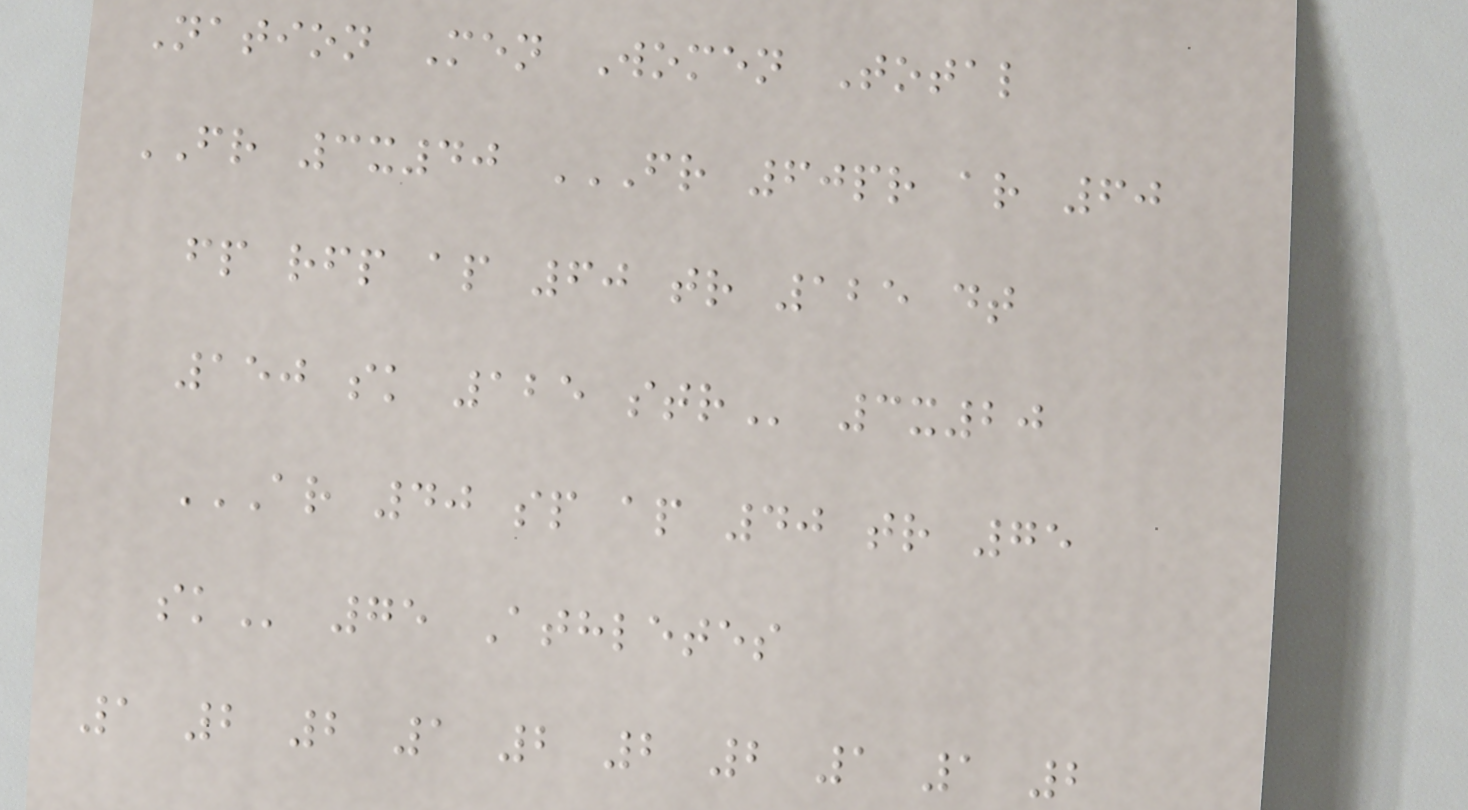Nation Men Women Total
FR 3x40 FR 60PR AR 60
FP RFP AP 60 TR 125 DT
150 SK 125 STR 3x20
AR 40 SP AP 40 TR 75
SK 75 Athletes
1 2 2 1 2 2 2 1 1 2
